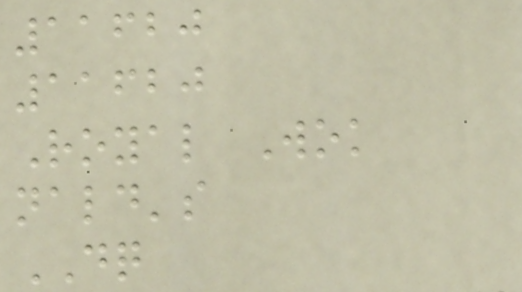11620
11620
Royal Wok
nald's
DQ
